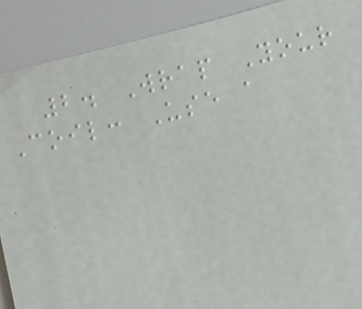2. Wrap Your
Coil: Use a
